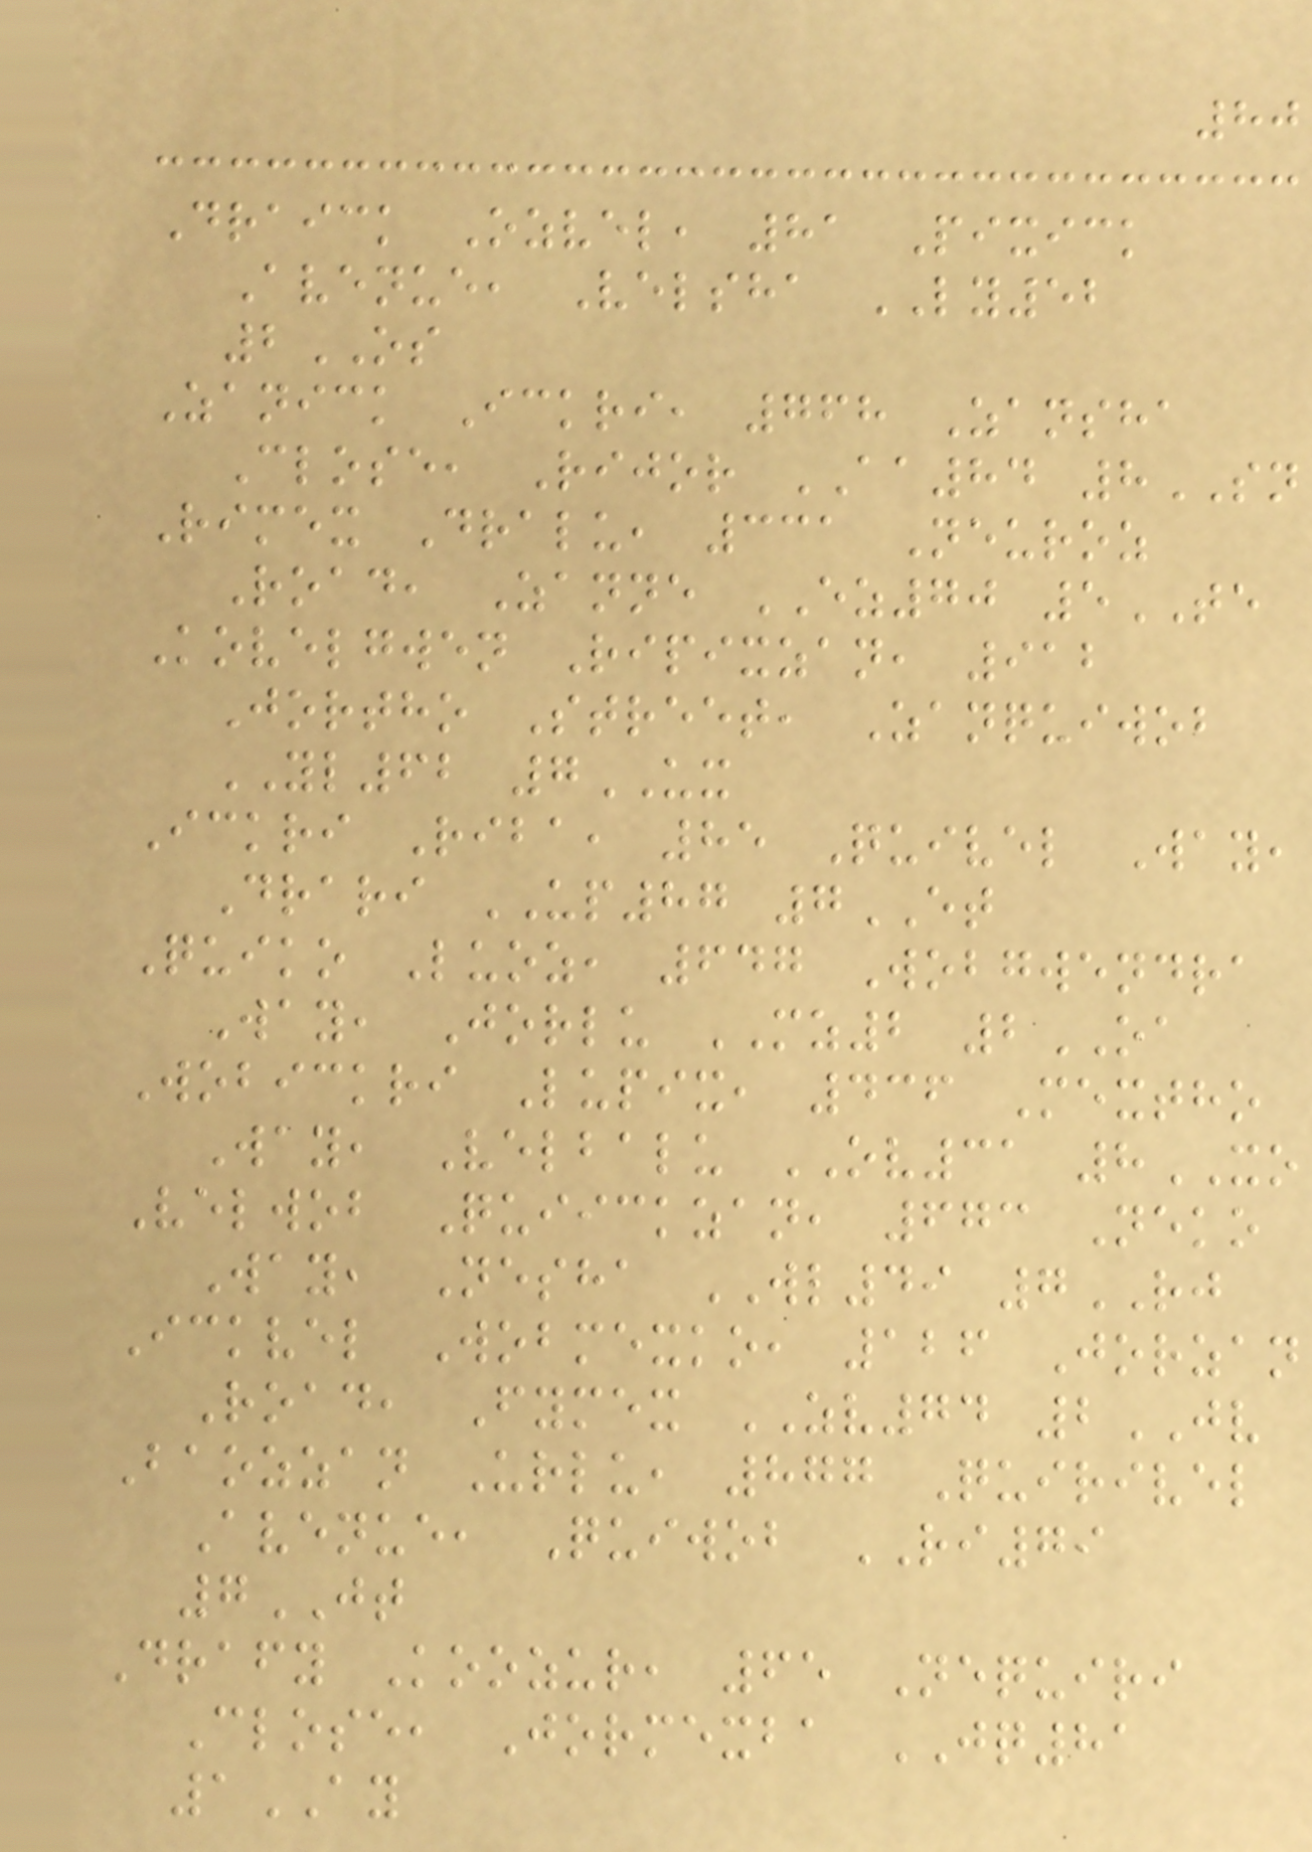80
Draick Ozvel, 81 Pixick
Avenue, Velsha LY52
2OS
Zanick Ickri, 768 Zansha
Close, Rijor AA84 8SN
Rimex Dralu, 331 Neuroz
Road, Zanne EZ70 5TE
Kovelgwen Ripixzan, 912
Jortho Street, Zanquiwob
YL62 7UX
Ickri Riba, 85 Quivel Way,
Drari UP87 7ET
Quiko Luoz, 647 Wobgwendra
Way, Jorlu MZ2 2OA
Wobickri Lupix, 436 Mextho
Way, Velbalu OV31 8XO
Velwob Quiickzan, 673 Neko
Way, Nesha WL49 7RJ
Ickvel Wobmexko, 126 Jorzan
Road, Fymex ZV74 2JV
Baozzan Urlu, 877 Quirivel
Avenue, Quiwob RI79
7JT
Drafy Koozur, 65 Nequiri
Close, Jormexba JQ81
1AY
